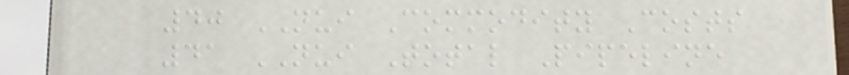40 NUI Commodity Costs
41 NUI Total Pipeline
